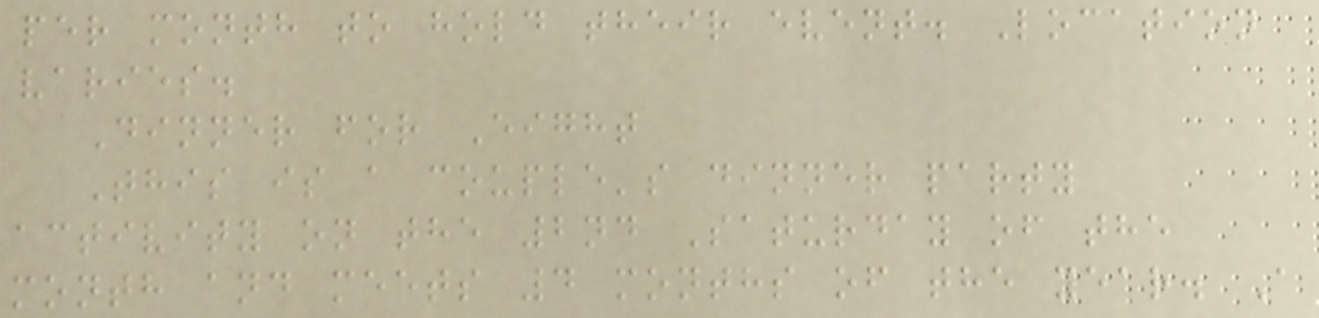per month to hold their event. Location
varies.
Dinner for Eight
This is a couple's dinner party
activity on the 2nd Saturday of the
month and meets 4 months of the year. A
